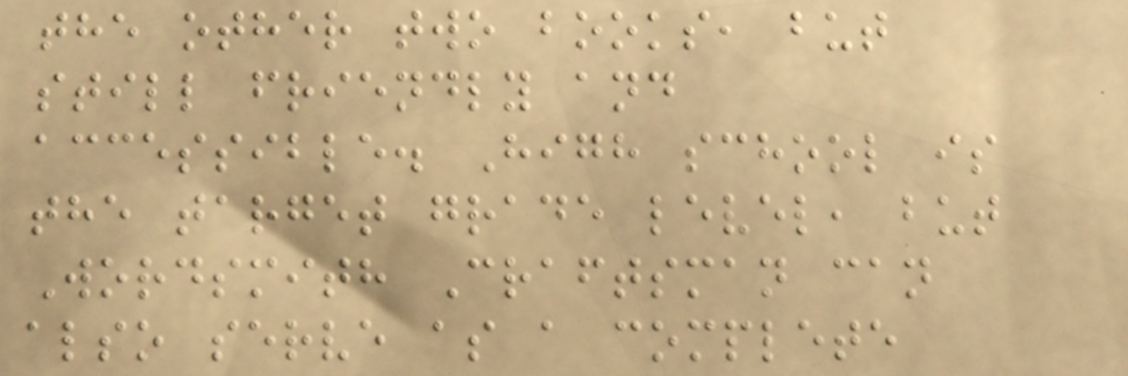the other two books, but
still friendly and
accessible. High school is
the target grade level, but
Wordsmith Craftsman can
also serve as a complete
